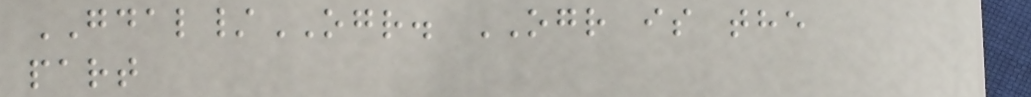GDAL/OGR. OGR is the
part
